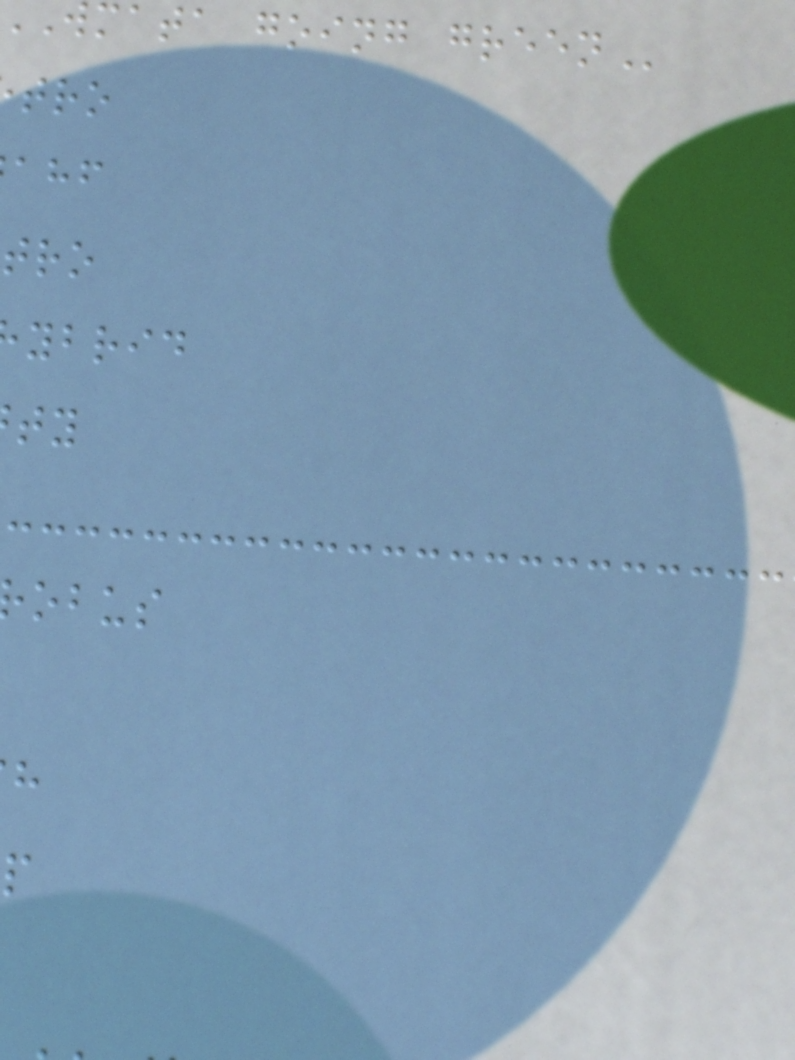mata going
ybrid
obus
